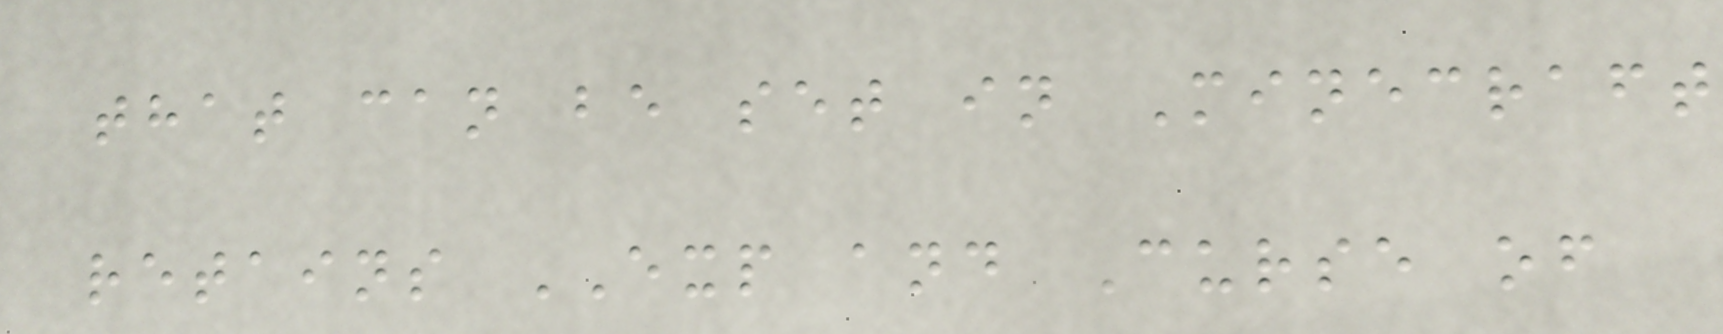that can be set in Minecraft
retains EXP and Curse of
